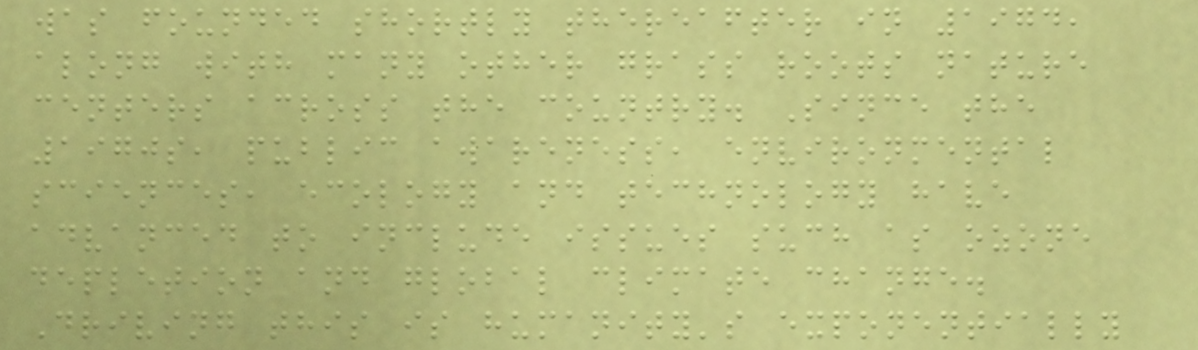was founded shortly thereafter in 1974,
along with many other grass roots nature
centers across the country. Since the
1970s, public awareness, environmental
sciences, ecology and technology have
advanced to include issues such as ozone
depletion and global climate change.
Driving this is humanity's exponentially
